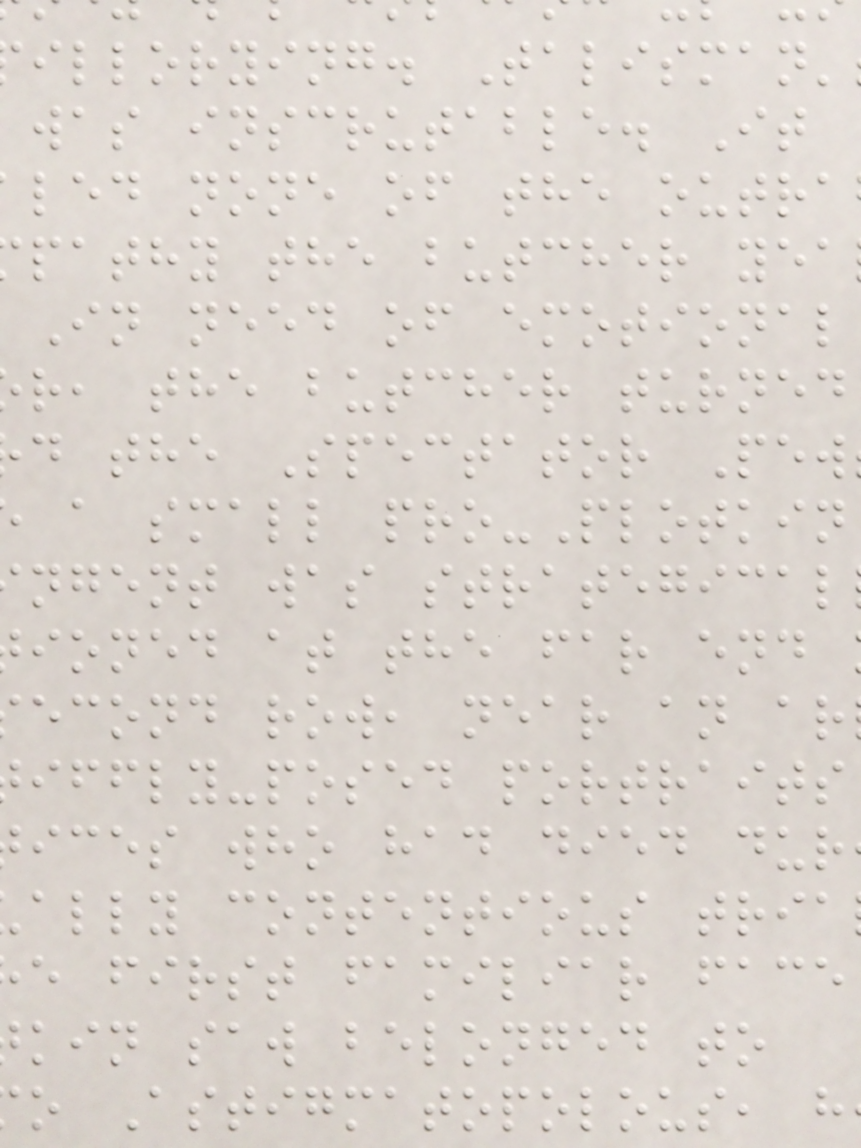illorying. Talisman'
was inscrutable. It
led none of the outra
pathy the butcher yea
In need of emotional
r, the butcher turned
d the Spectator Pew
a small pro-Plotkin
ngent was strategical
ioned at the far end
econd row, near an ar
iffly-posed portraits
ices who had died dur
ally contentious tria
e first familiar face
kin saw belonged to
o Astigmatopolous, h
